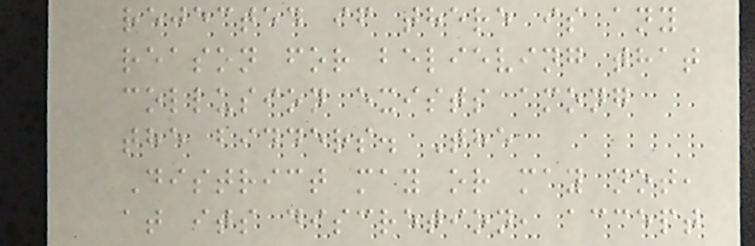rejected if there is any
reason for believing that
collusion exists among
the bidders. The
District may or may not,
at its discretion, accept
